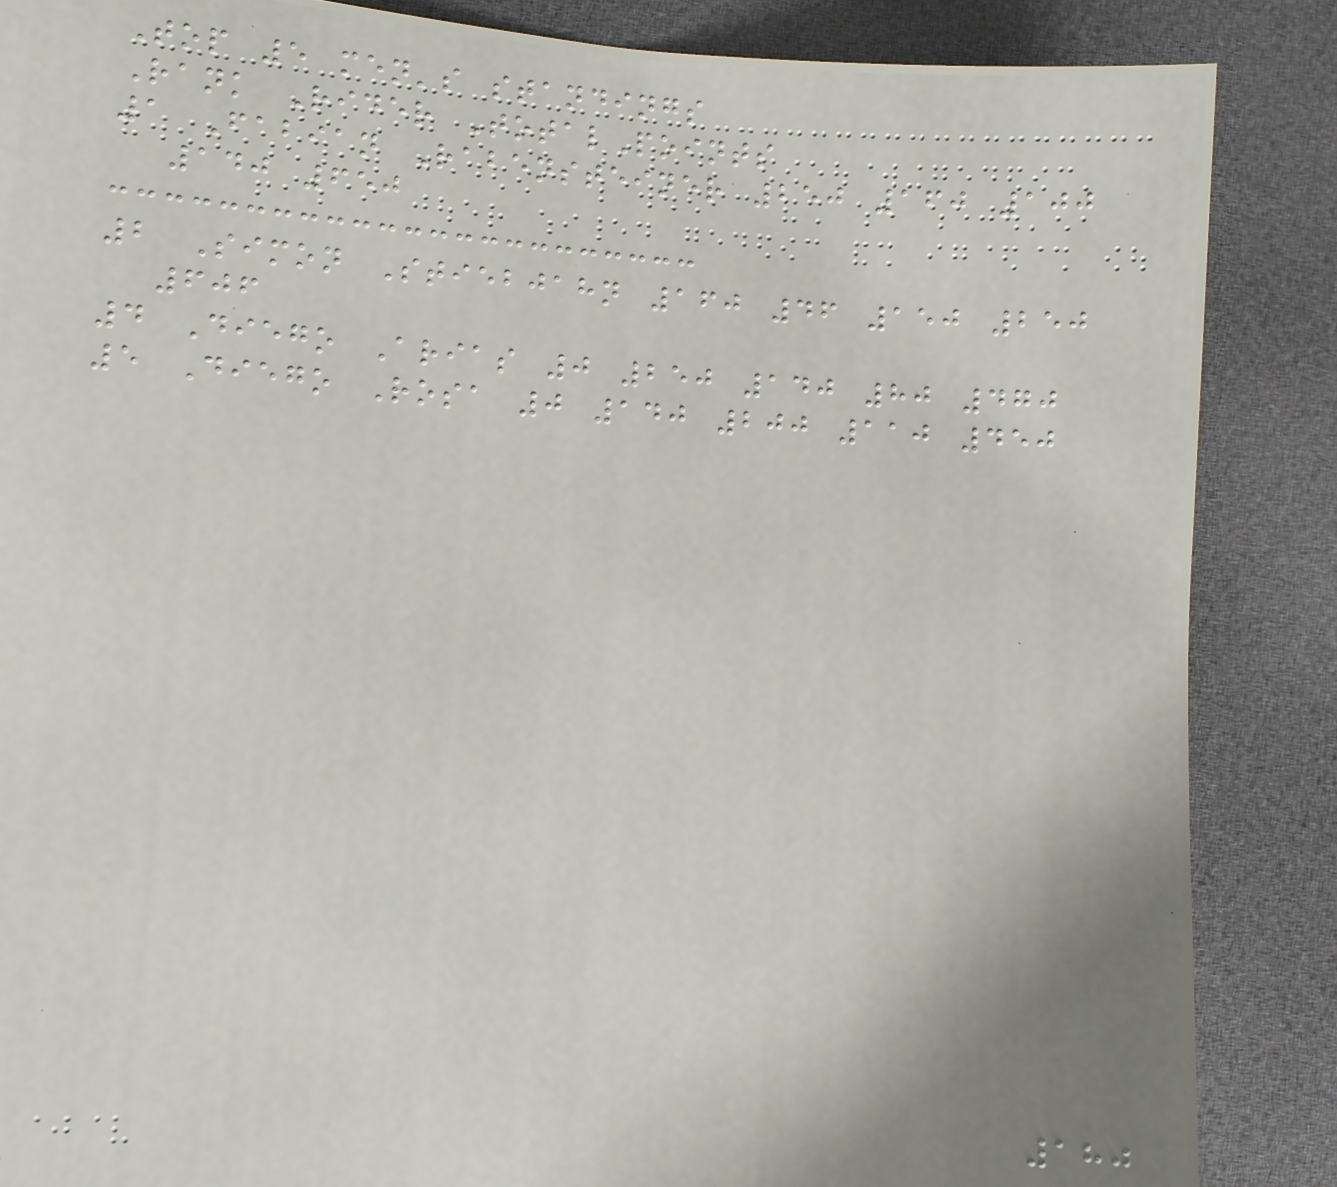Top 5 men's standings
Rank Rider TotalPoints
1 Fabian Rabensteiner 250 160 100
140 650
2 Simon Stiebjahn 160 46 150 250
606
4 Diego Arias 0 250 140 80 470
5 Diego Rosa 0 140 200 110 450
180
